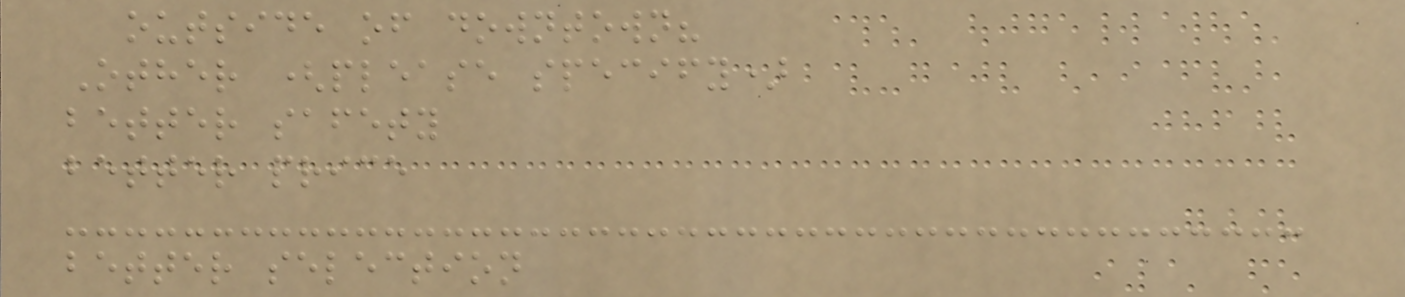outside of downtown?
Other (please specify)
better safety
better price
better selection
